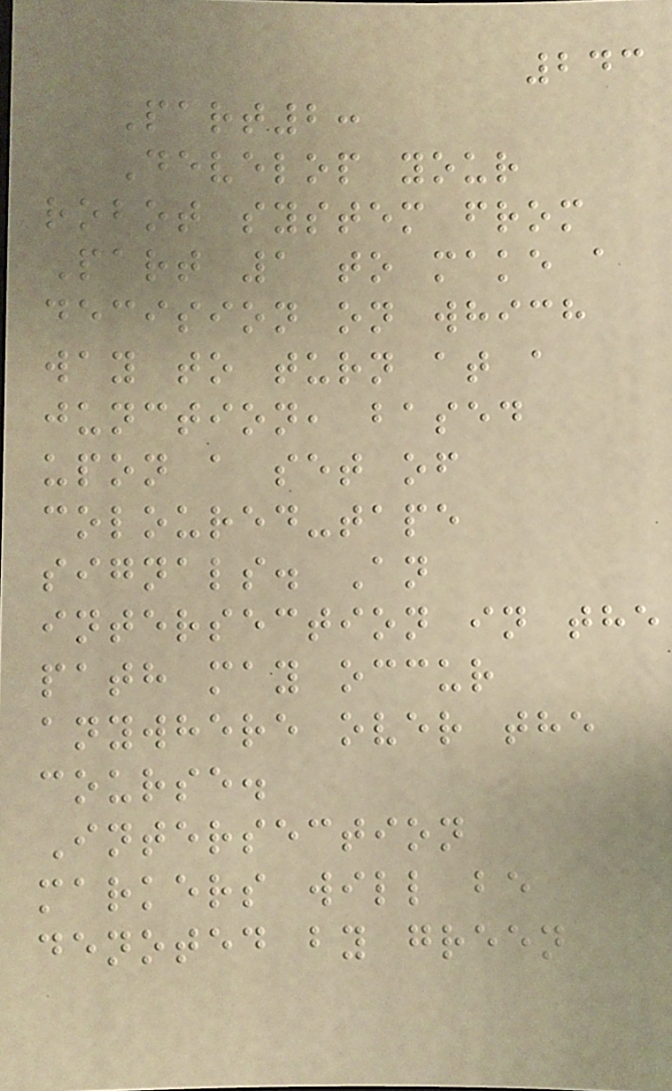243
Part2:
Develop your
robot system from
Part 1 to make a
decision on which
way to turn at a
junction, based
upon a set of
coloured-tape
signals. An
intersection in the
path may occur
anywhere over the
course.
Intersection
markers will be
denoted by green
